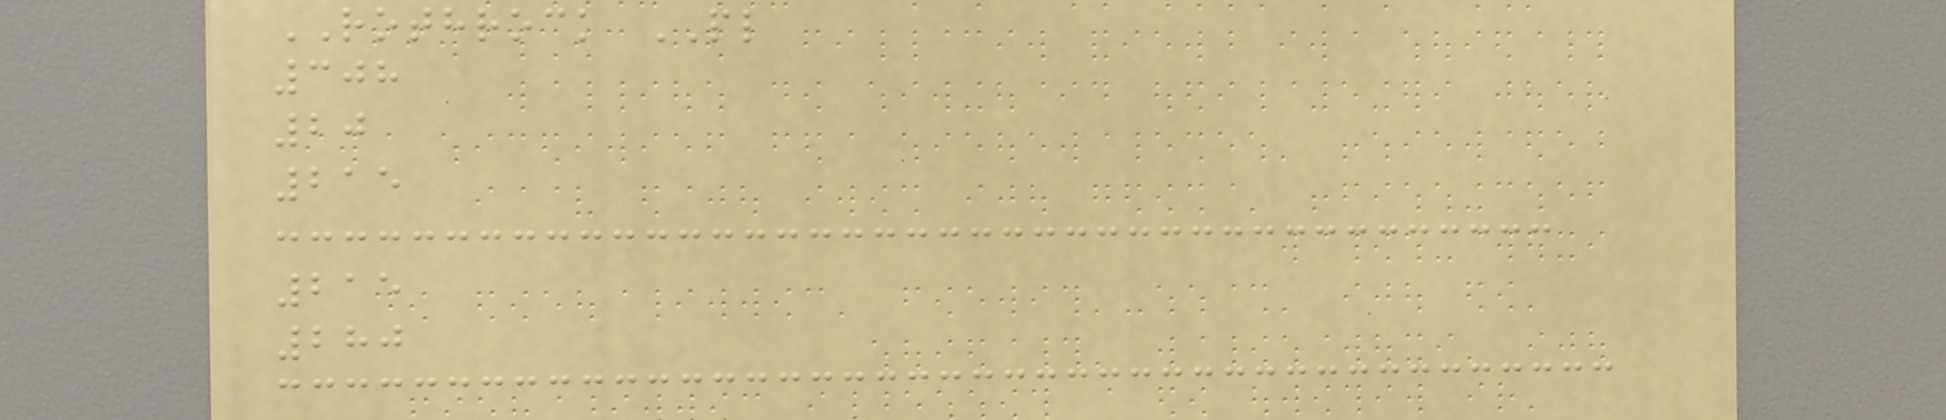ROTHROCK PL
308
20
215
215
280
